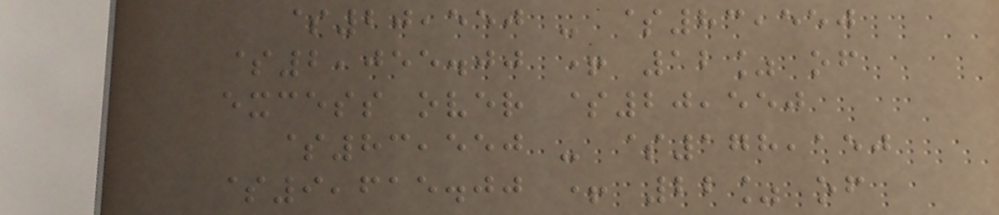$20,550 - $83,550
$2,055.00 + 12% of
excess over $20,550
$83,550 - $178,150
$9,615.00 + 22% of
